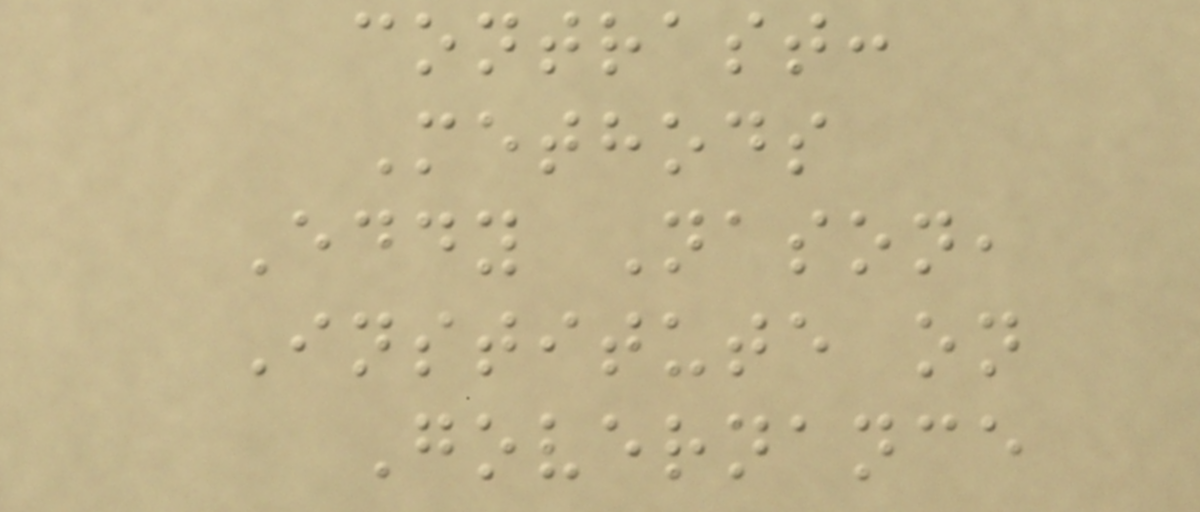contrast:
Methods
Eddy Nason,
Institute on
Governance
